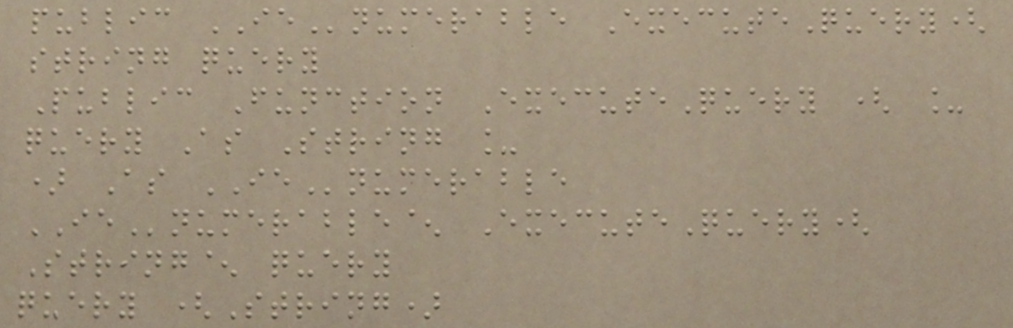public IEnumerable ExecuteQuery(
string query
Public Function ExecuteQuery ( _
query As String _
) As IEnumerable
IEnumerable^ ExecuteQuery(
String^ query
query (String)
